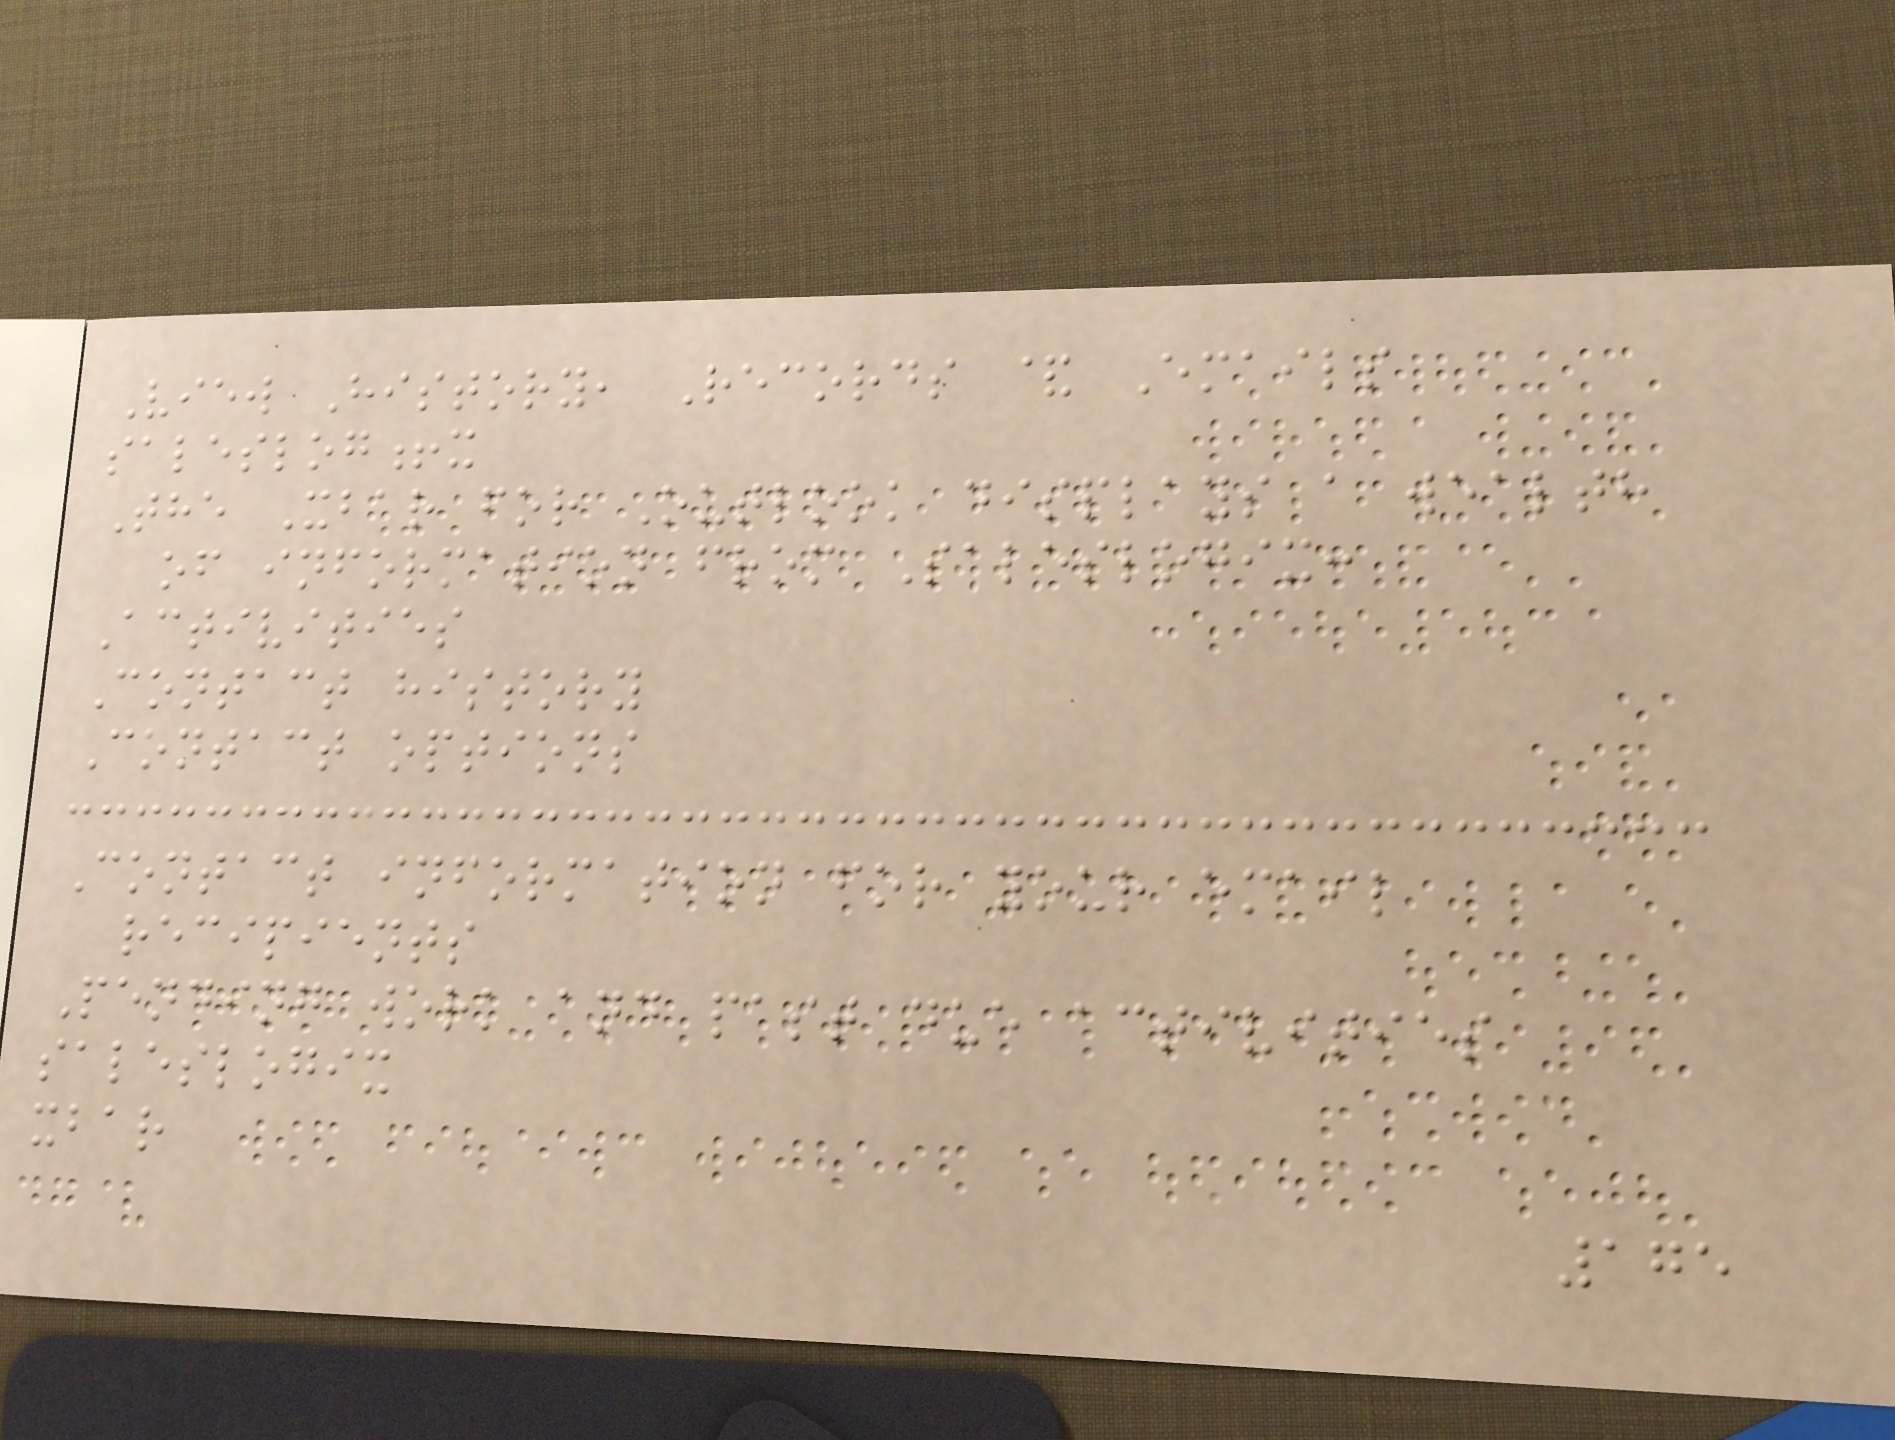View History, Records & Emails
saleslog!x
The Xbar for Outlook displays a wealth
of information from Saleslogix:
Activities
Contact history
Contact options
Contact information for your email
recipients
Pending work and past due activities
saleslogix
xbar
175
